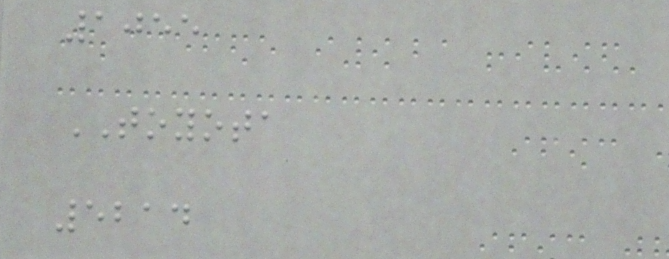1055
TOYOTA
5214
